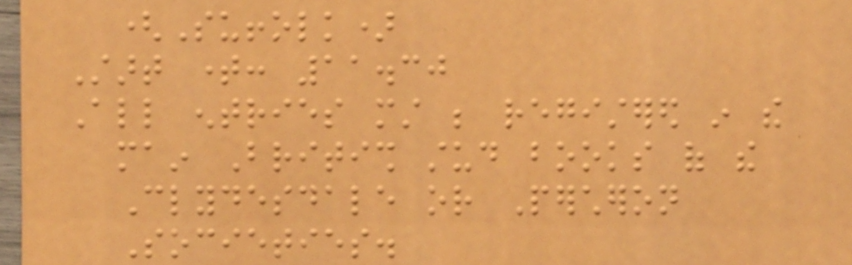(Suffolk)
Start time: 11.30
All entries must be registered in the
main British stud books of the
Clydesdale or Percheron
Societies.
